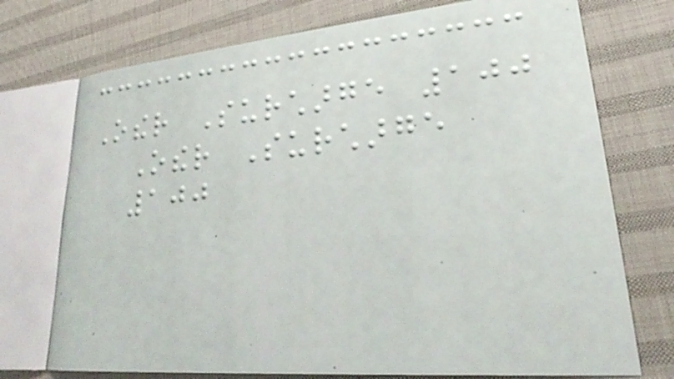Other Surcharge 100
Other Surcharge
100
